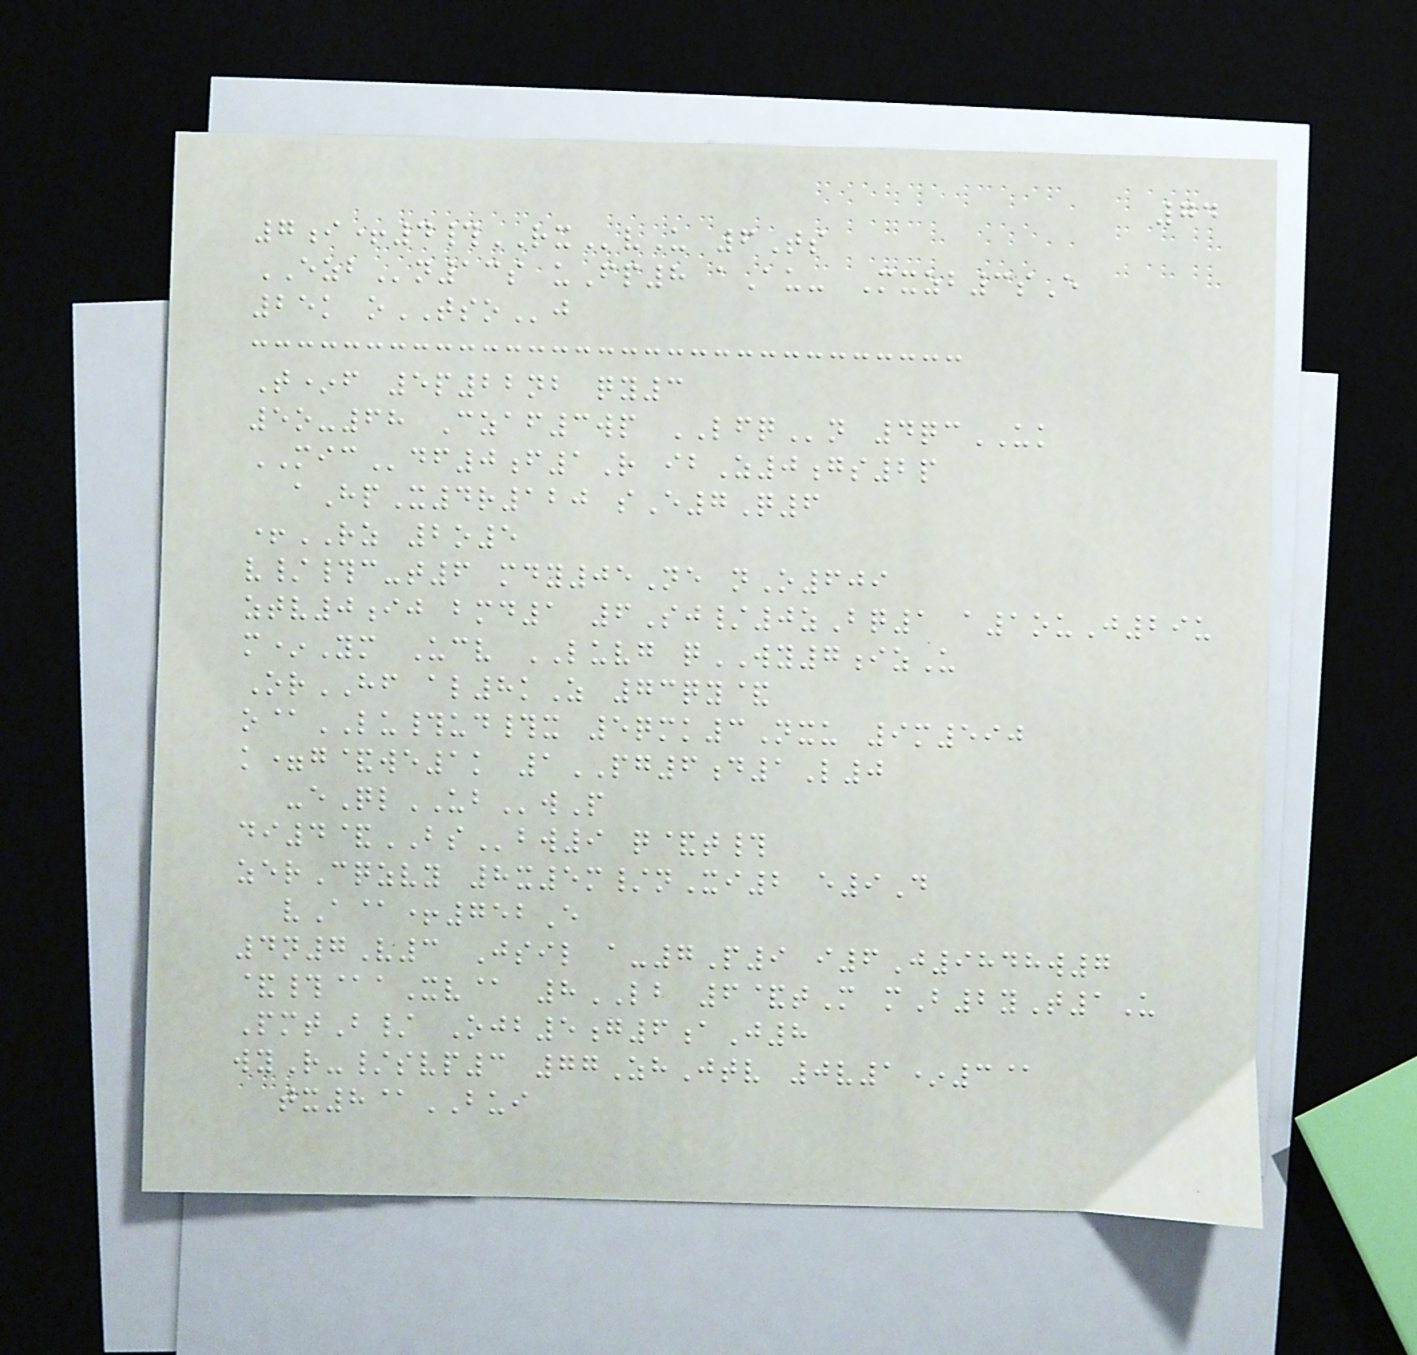74
7i+4#RXvU 6Ts
EZBn13s uFp8 aAu- Mxzb3sE
25k oTSOj
T*f 5p22nb qy3
5o-68 Czaf3wp LFQn 4qcUK
MICdf0f1R ibZ0gs2p
aHpX4r120 sE7Q6
+RZ 2o5
v/#c-t6 mdy05Ne nO609
ztv0ij bmd1 6Sj/0zBq1 a1ouJ29u
m*Ym Ucv LUVG qWY7izU
OrHF al8kZ 73qy&
o@LU#ud#x 5qmk3Nxu 9m590
k=g&we1k 1PG6d1L0
-eQlUBwP
di4&BSbw9 q&t#
zerCqzvy 8x5m/nXi2 e9D
vA@+752E
4n7V3 Jsil a-7P9 i6J9848w7
&#@aXv@ 8LB 6&tM mB2yT1U
PmtB/ Ojb5g6aJ8
wyR-/svp3 77ZhJtv 0v1*3@
tx8@BUI
